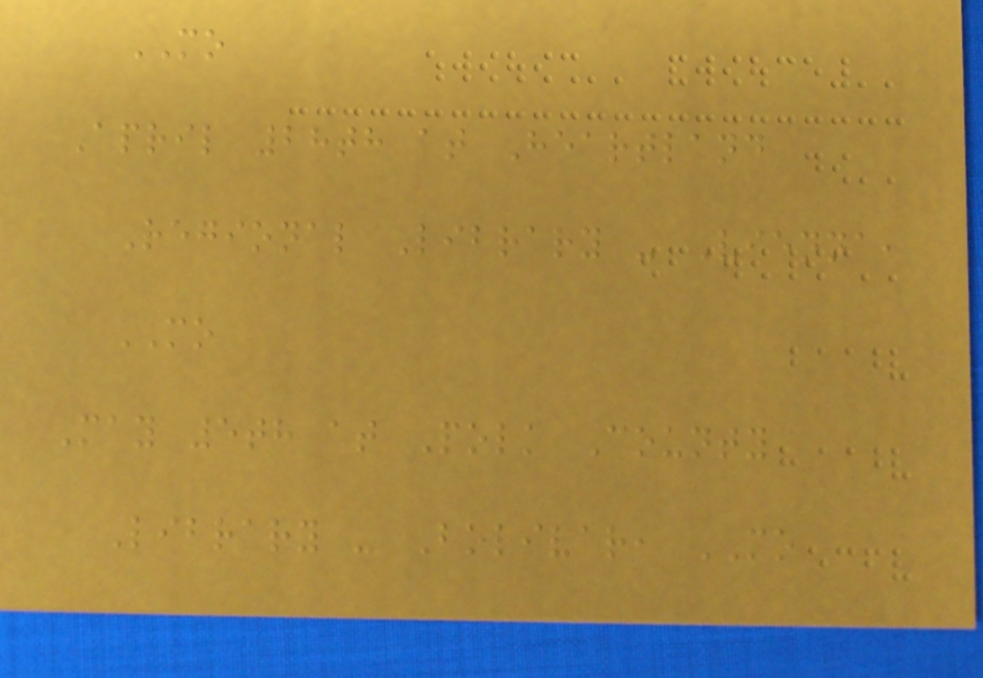MO
April 28th at Heartland
Regional Library - Vienna,
MO
May 5th at Polk County
Library - Bolivar, MO
